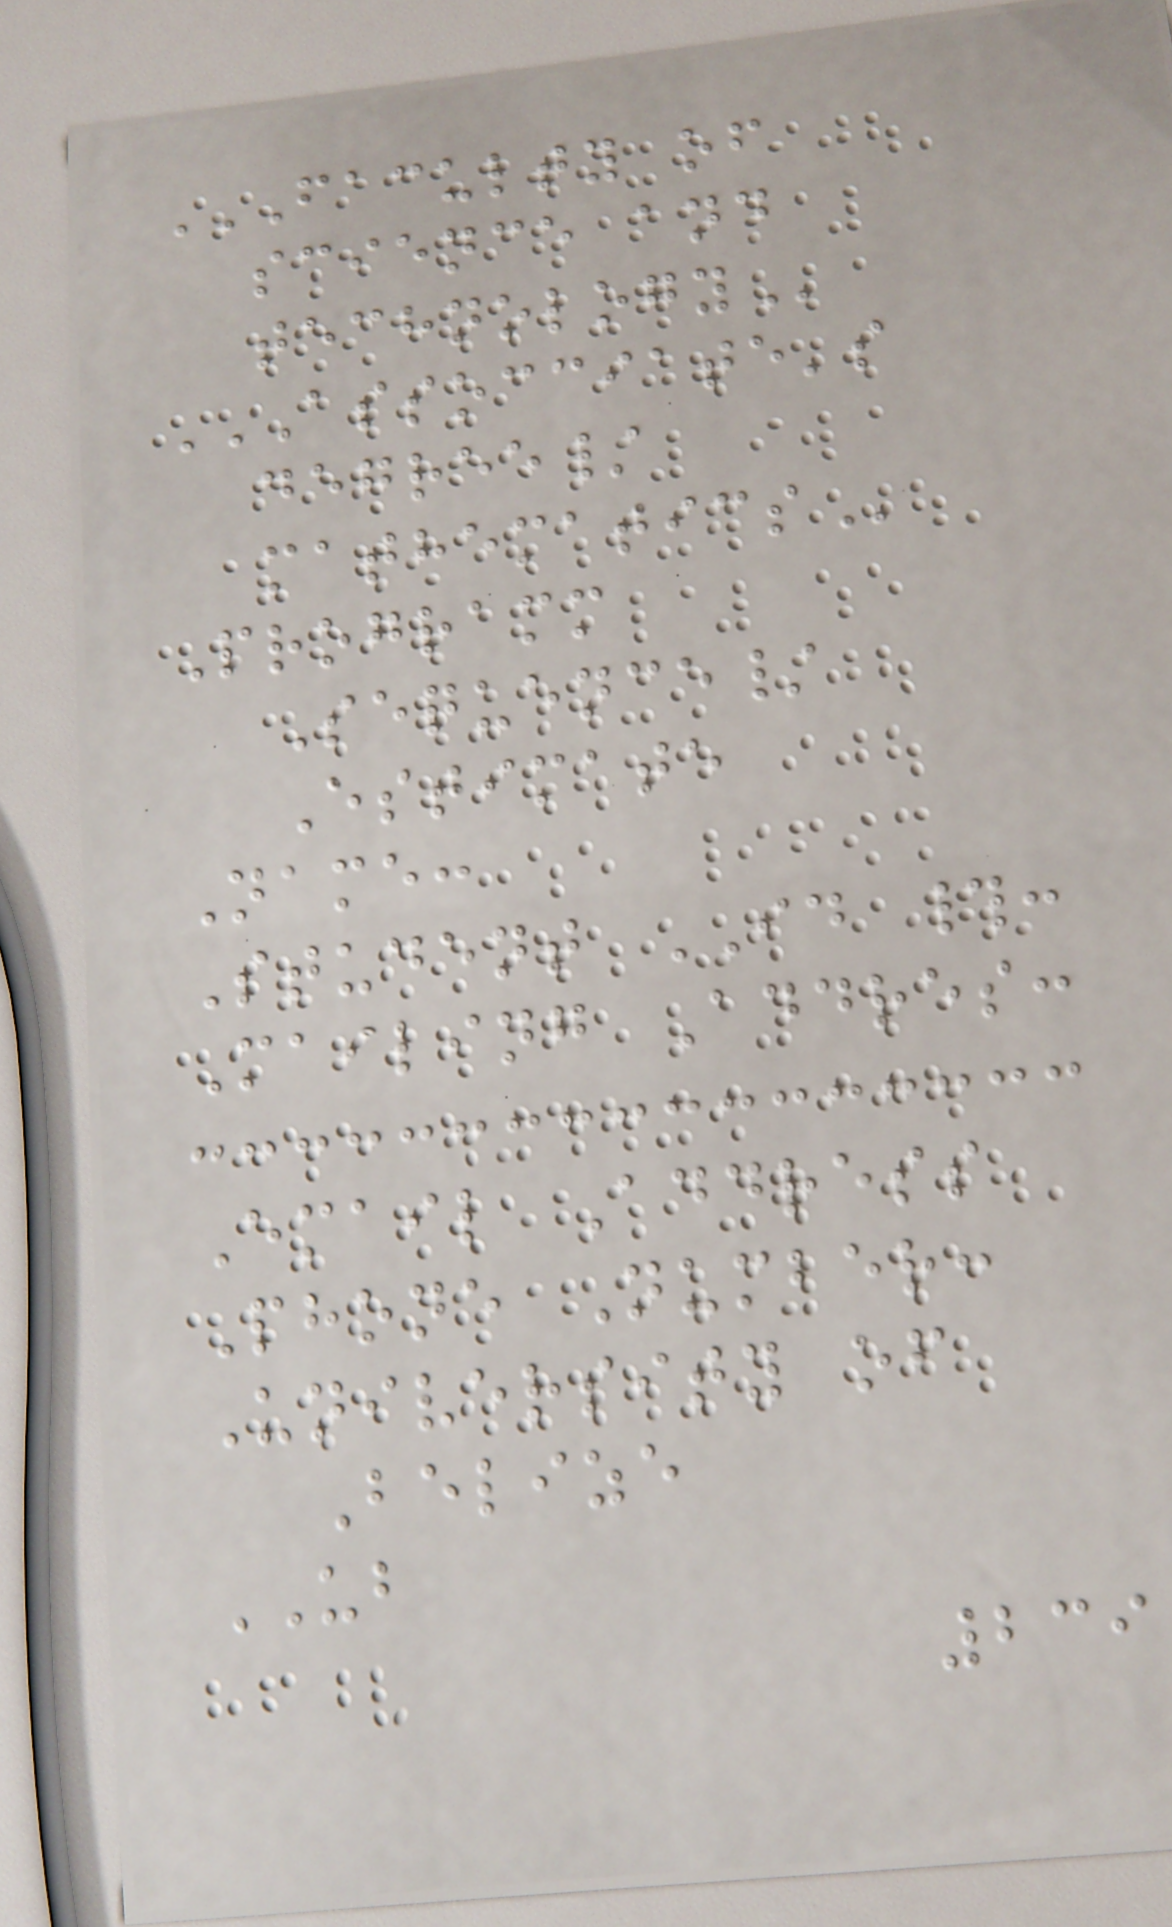FACULTY OF
SCIENCE AND
TECHNOLOGY
ASSOCCIATE'S
DEGREE/
MATHEMATICS
Programm
Sequence/
Estimate
Name:
Student ID #:
Mailing Addres:
Email Address
Phone Number:
University of
Belize
UB
239
